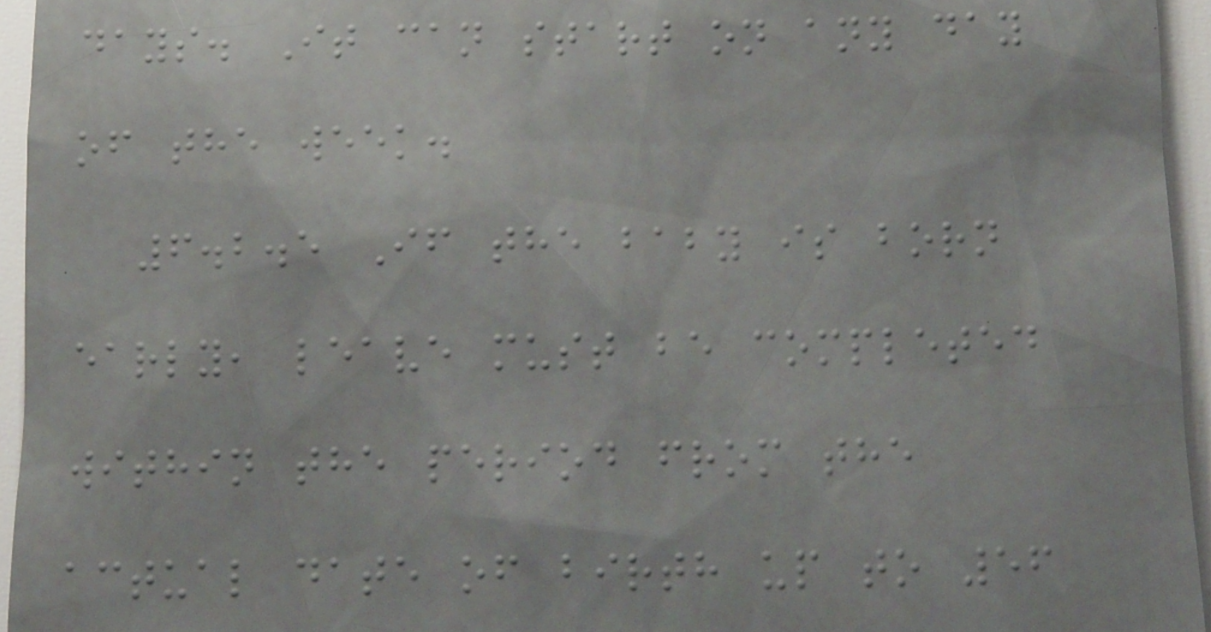days. It can start on any day
of the week.
6.2.5 If the baby is born
early, leave must be completed
within the period from the
actual date of birth up to 56
